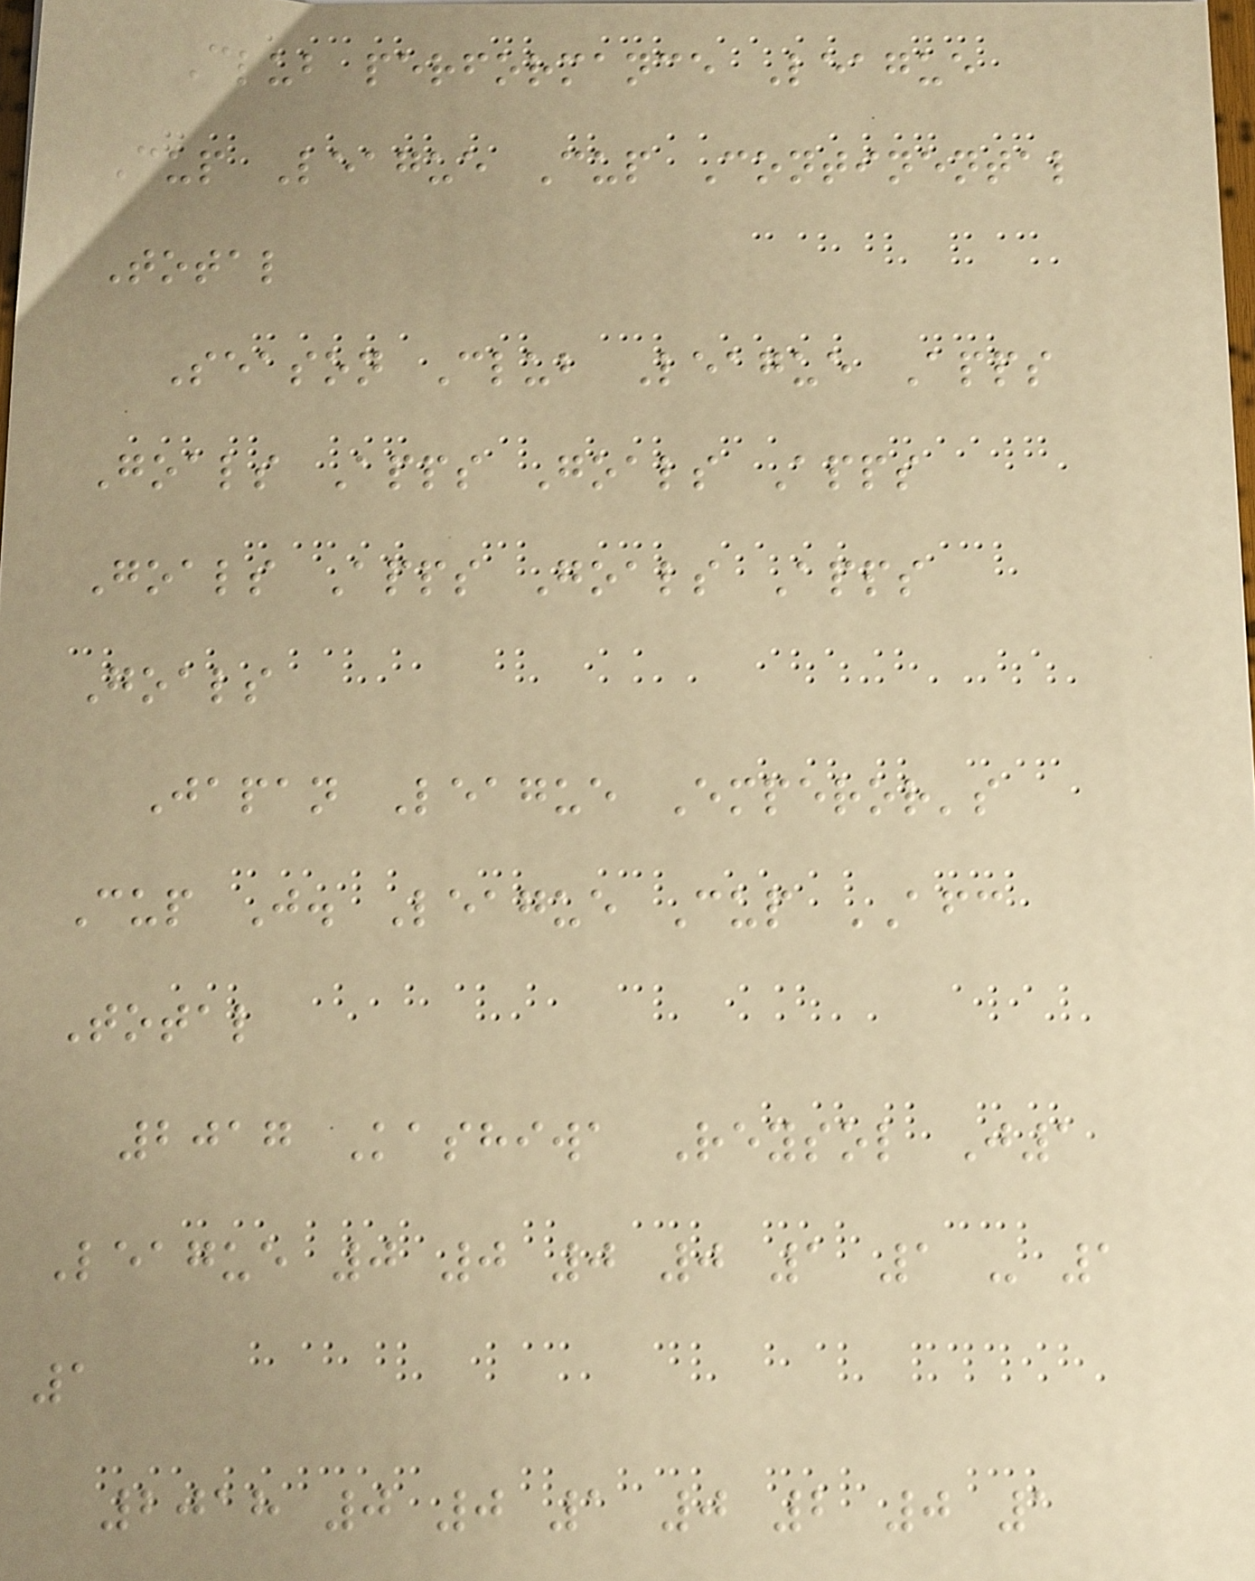Club performance League
Cup League Cup Continental
Total
Season Club League Apps
Goals Apps Goals Apps
Goals Apps Goals Apps
Goals
Japan League Emperor's
Cup J. League Cup AFC
Total
2017 Kashiwa Reysol J1
League 0 0 0 0 1 1 - 1
1
2018 0 0 1 0 2 0 1
